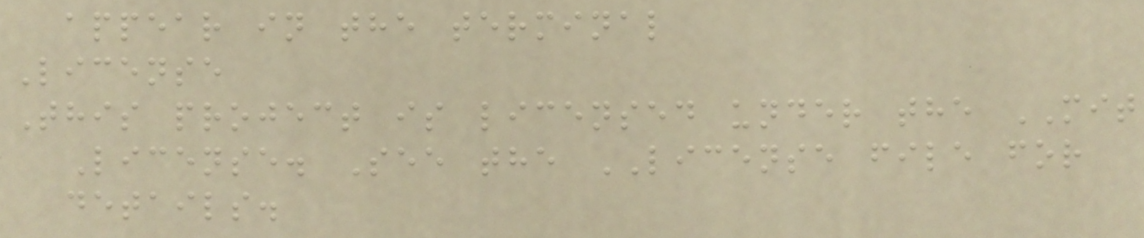appear in the terminal
License
This project is licensed under the MIT
License. See the LICENSE file for
details.
